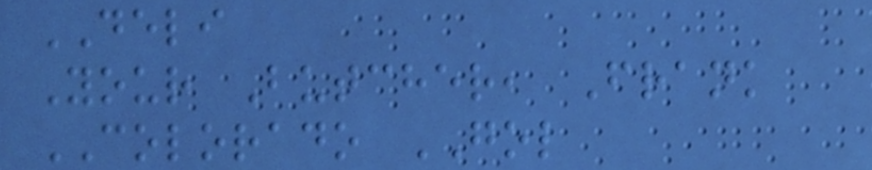DELI
Your Butcher, Frank
COLORADO GOL
